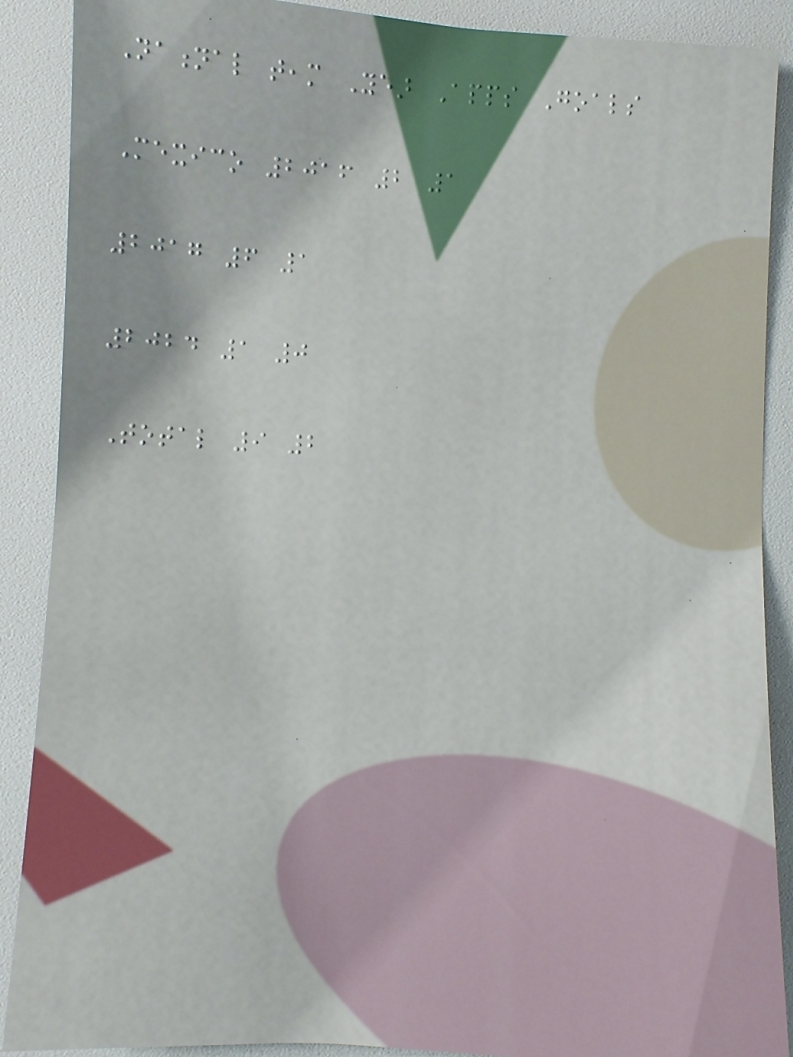National team Year Apps Goals
Mexico 2016 2 1
2017 6 1
2024 1 0
Total 9 2
